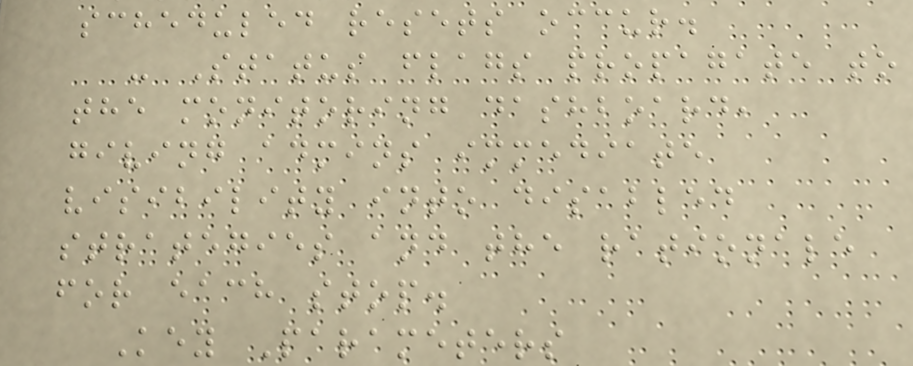scheduled resets occur.
- Status flags propagate to
the monitoring dashboard,
giving admins immediate
visibility into disabled
strategies and the rationale
for each stop.
Key Parameters
